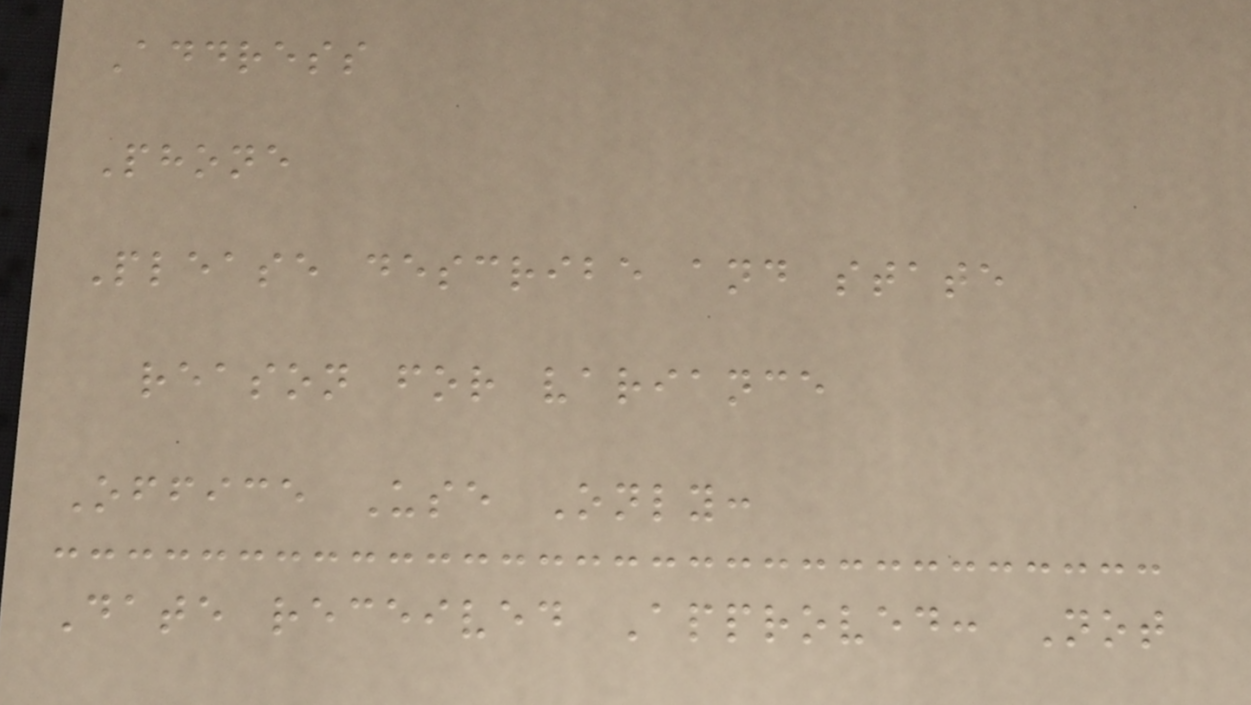Address
Phone
Please describe and state
reason for variance
Office Use Only:
Date received Approved: Not
